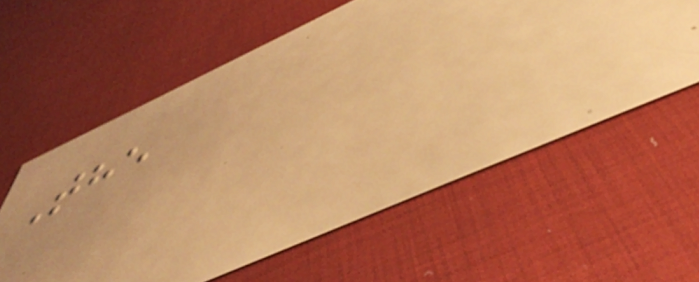The
